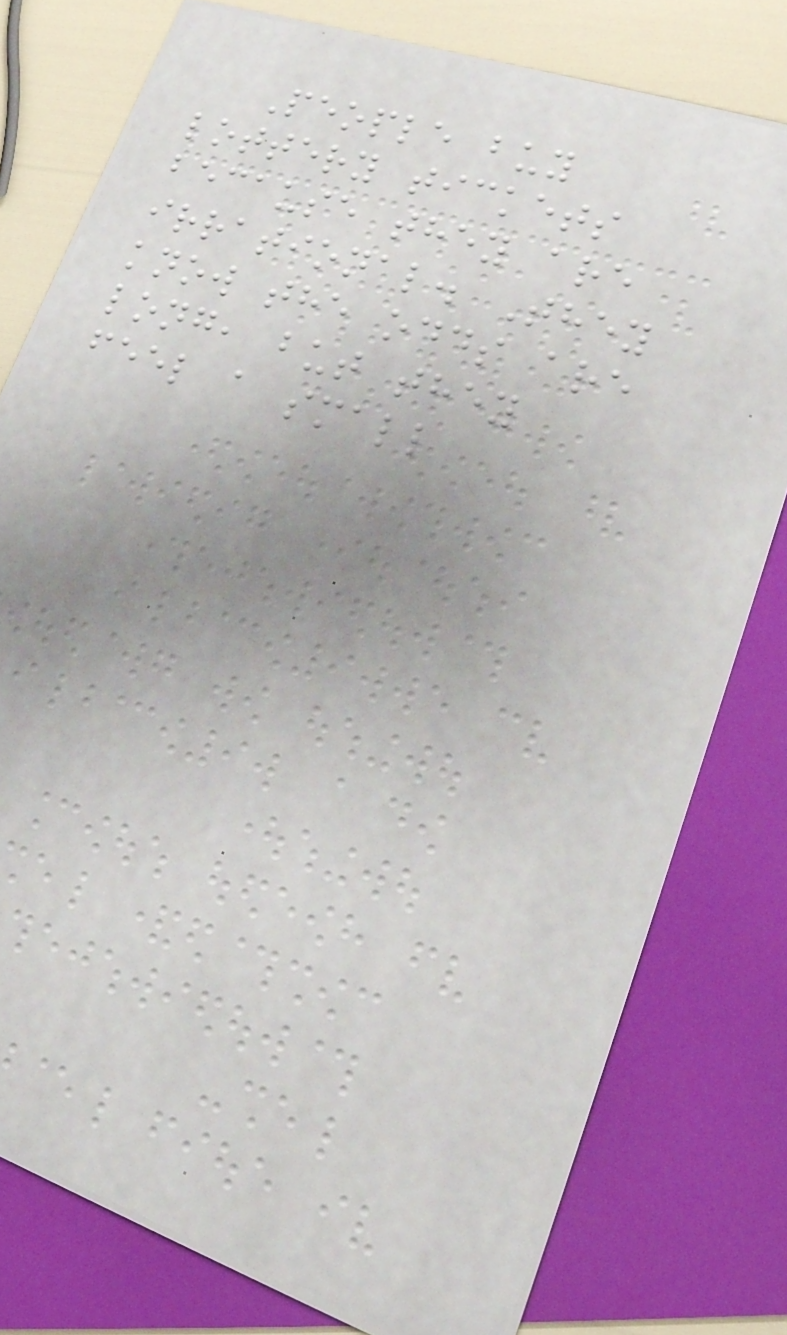People buy
lottery tickets
because they are
irrational. They
know the odds are
long, but they
feel a small
